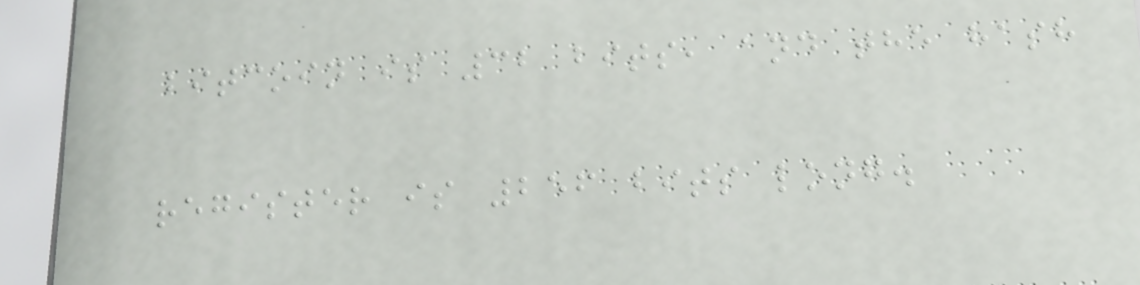bitcoin is 32 bits, and the hash
register is 256 bits long.
